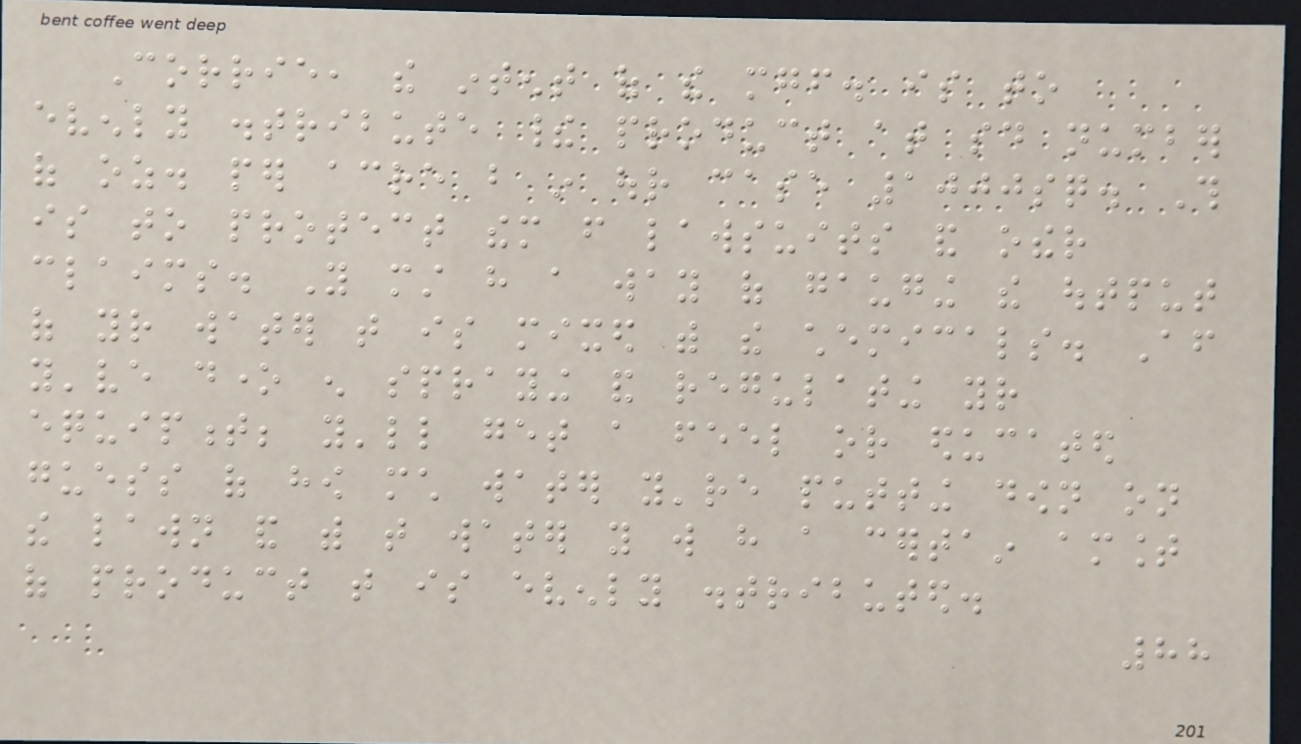Corrie, the intent of the mgf. is to
evenly distribute their product at said number
of oz. per acre but in our case 1000sq. This
is to protect them from lawsuits and other
claims. You must have a way of gauging the output
of your water that is mixed with the chemicals. After
you've done enough spraying and regulating your
equipment; you'll get a feel or educated
guess of how much water you're putting down on
the lawn and with that water you will have a certain amount
of product that is evenly distributed.
88
